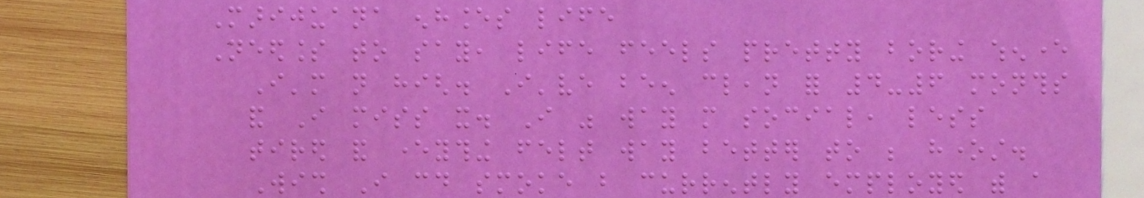Marijuana enhances life
Needless to say, life feels pretty boring whenever
I'm not high. I've been clean for 4-6 months
and I miss it. I was way more social, less
tired and everything felt way better to be honest.
Wish I could smoke but currently employed with a
